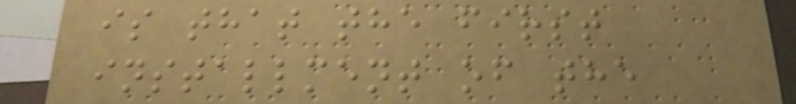is that the first
installment of the
